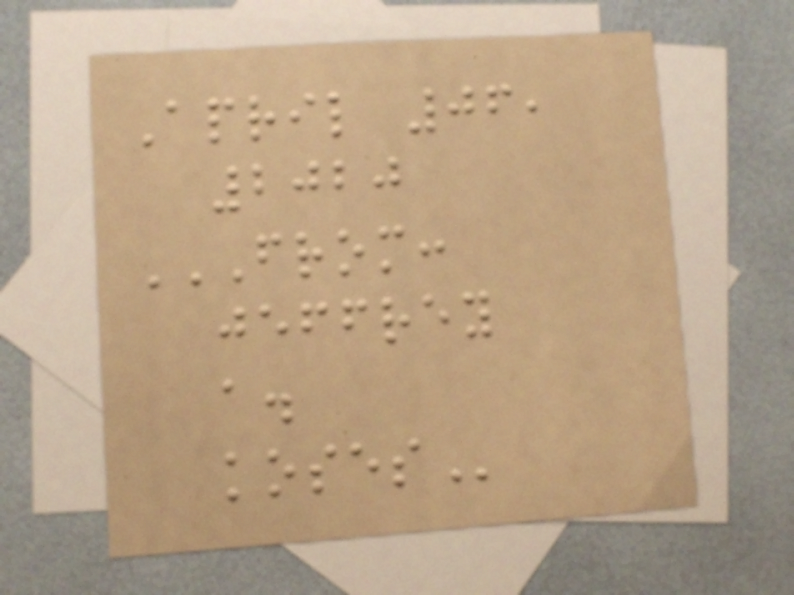April 06,
2020
FROM:
JEFFREY
A.
KOSES
